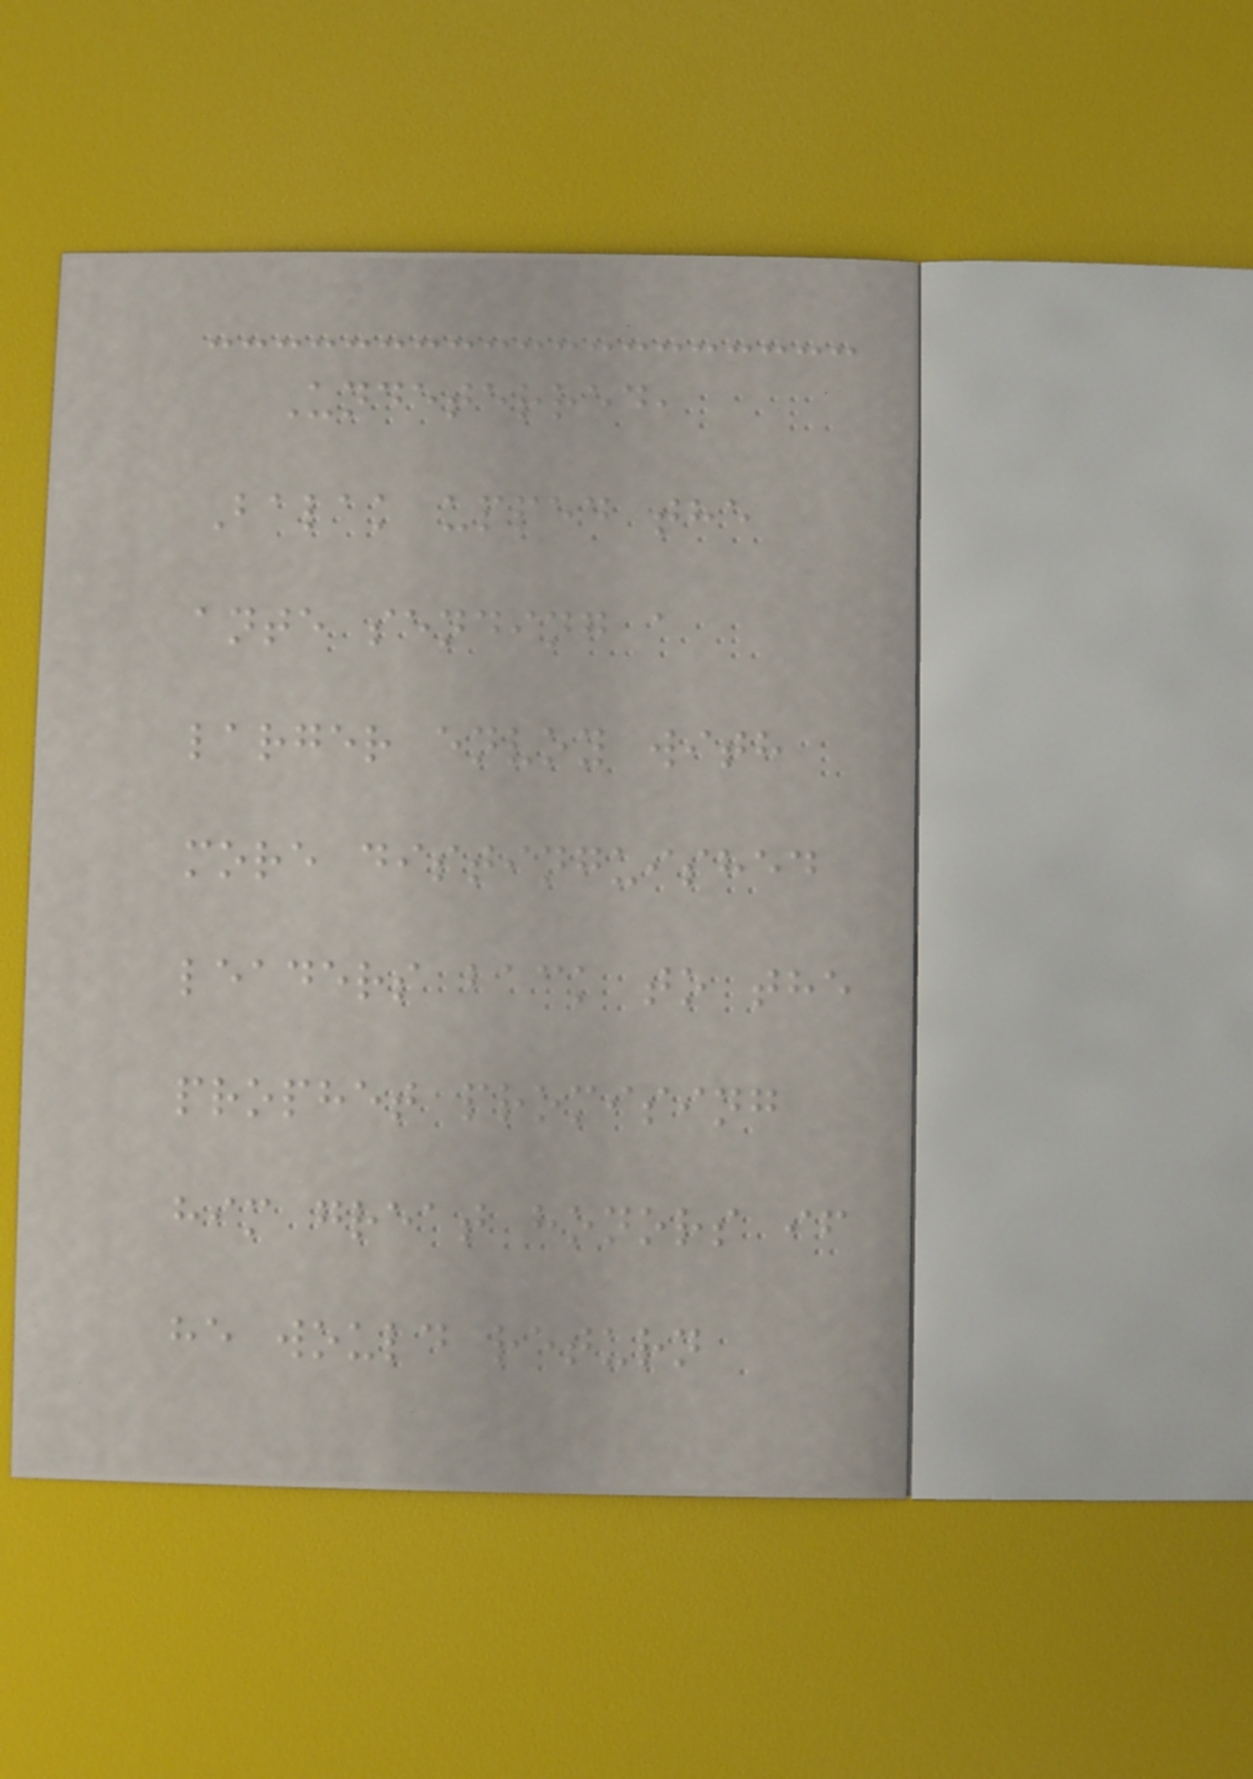Undeterred,
Balak upped the
ante sending a
larger envoy with
more distinguished
leaders back to the
prophet promising
him great honors if
he would return
